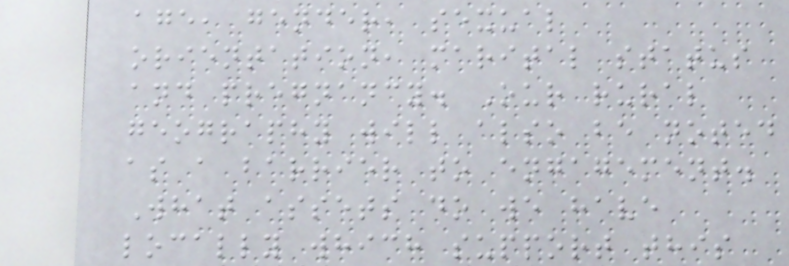age, gender, sexual
orientation, marital status
and pregnancy. Our rural
geography will also be noted
as a barrier to engagement.
What assets do we have
locally which support this
